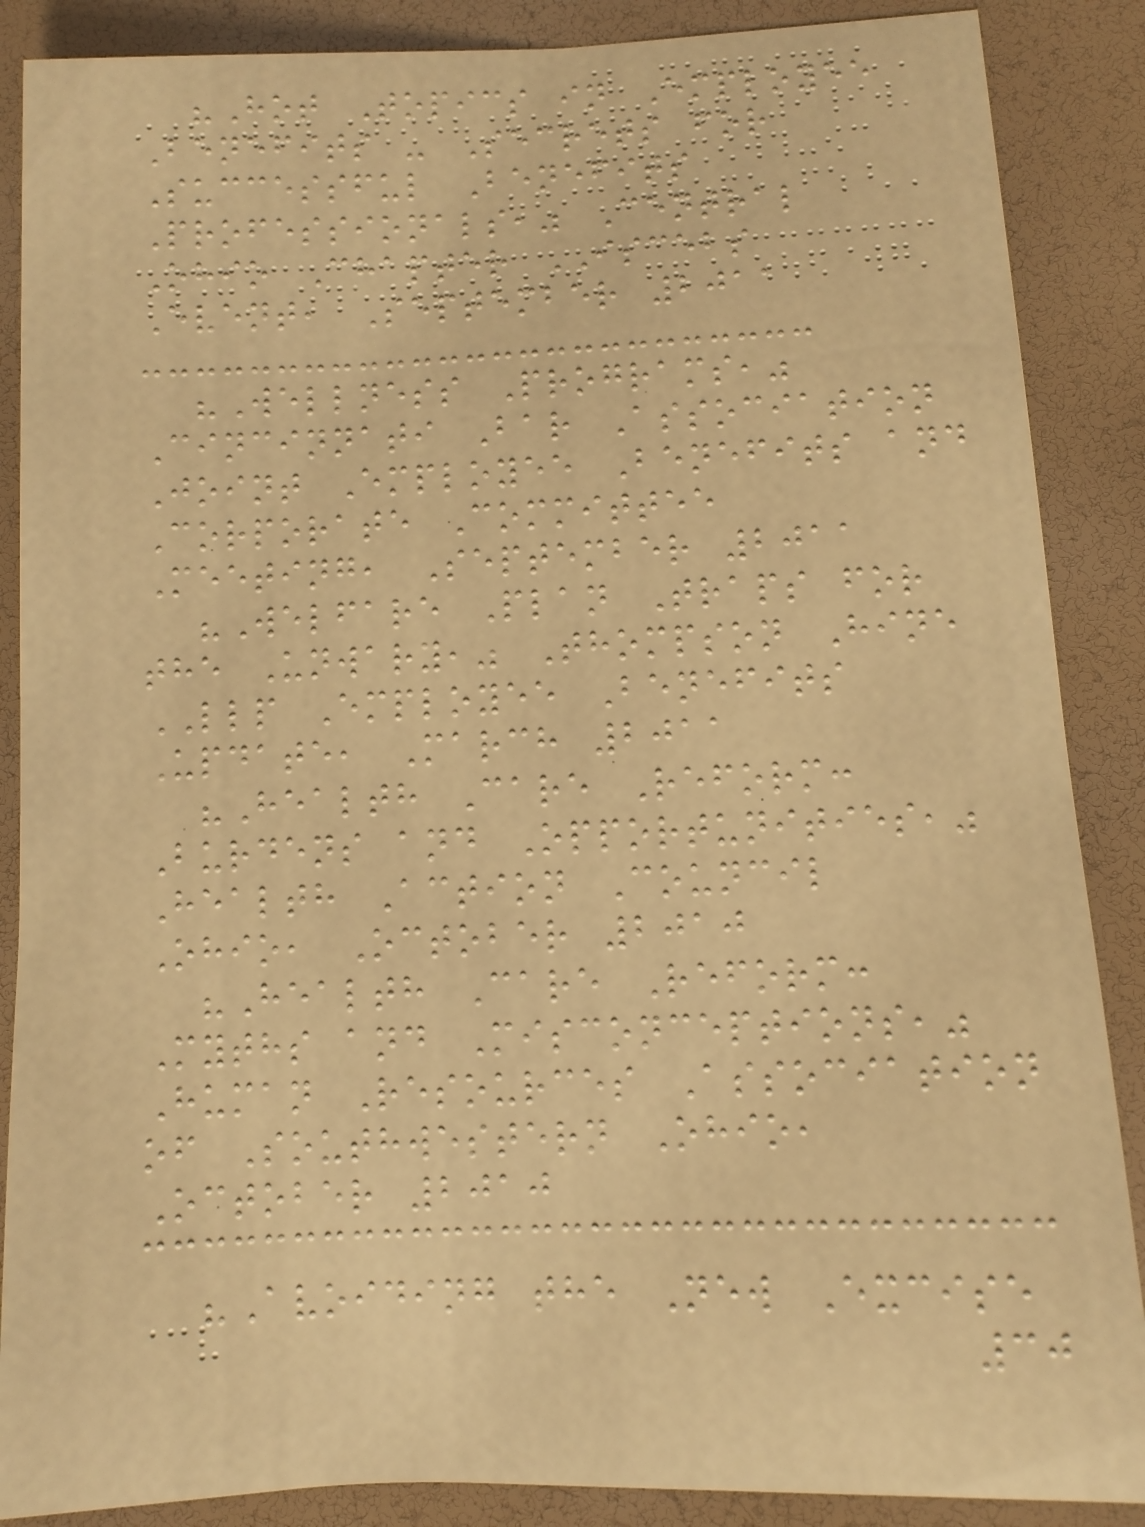"Hot Topics in Employee
Benefits - Secrets for
Successful Benefits
Professionals," Central
Ohio Chapter ISCEBS
Event, September 2011
"Wellness Programs,"
Cincinnati Bar Association
Joint Employee Benefits and
Corporate Committee
Meeting, September 2011
"Welfare Plan Traps for
the Unwary," Thompson Hine
LLP Employee Benefits
Update, March 2011
"Health Care Reform:
Burdens and Opportunities,"
Health Action Council
Ohio, October 2010
"Health Care Reform:
Myths and Misconceptions,"
Human Resources Association
of Southwestern Ohio,
October 2010
"Avoiding the New Excise
30
